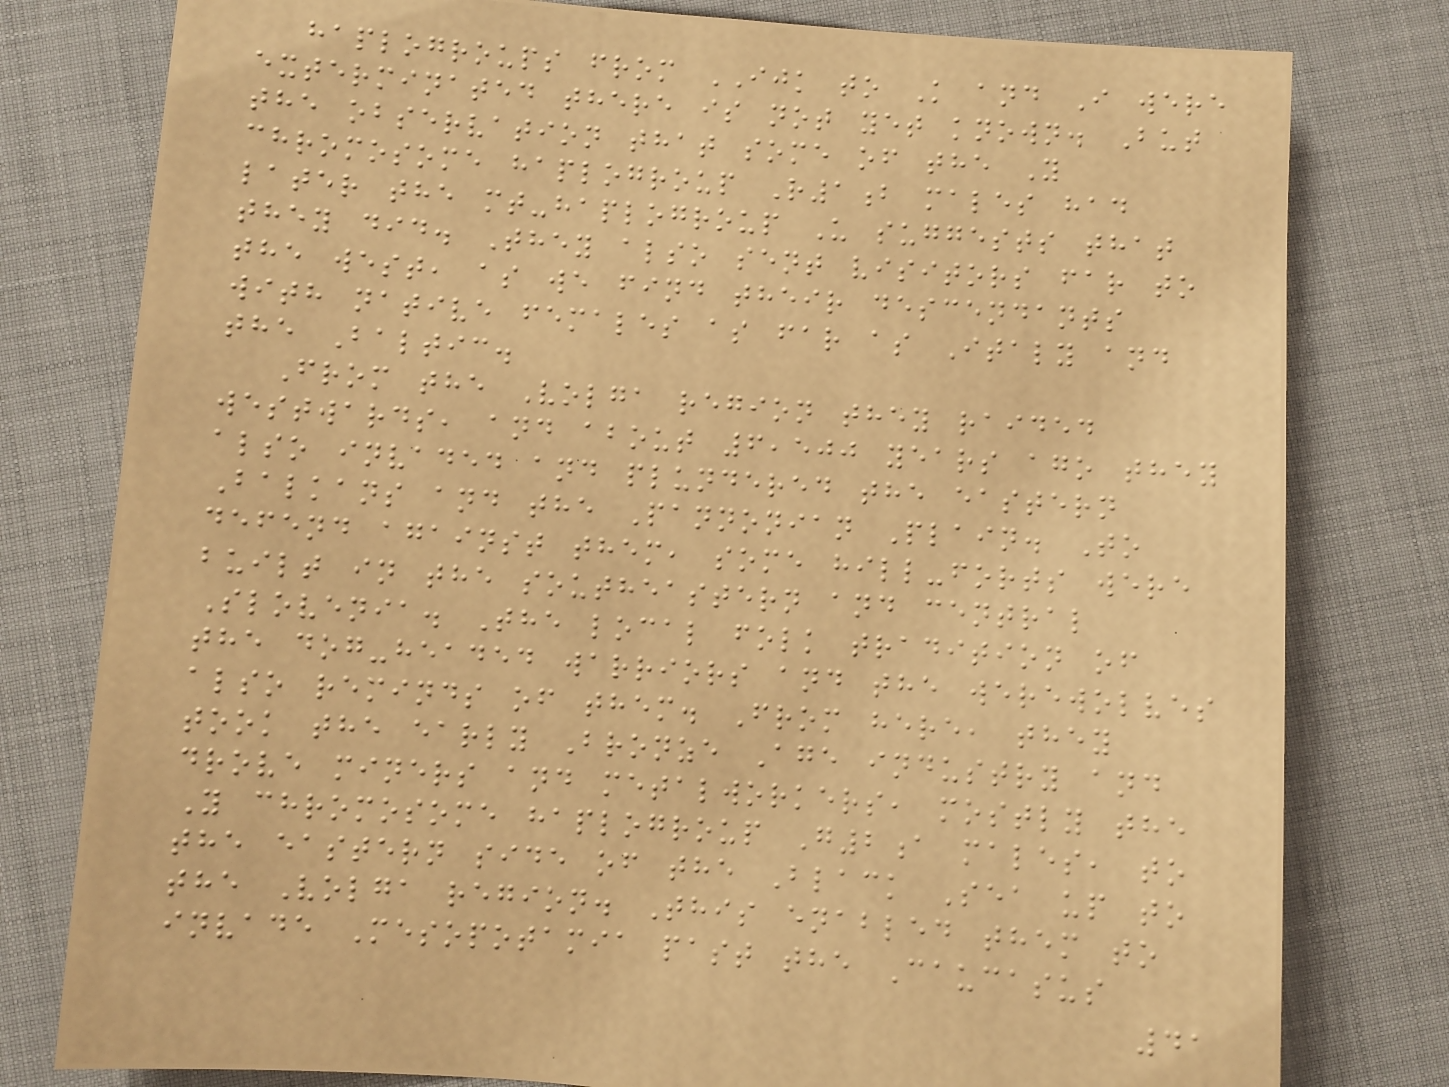haplogroups from IJK to K and I were
exterminated there is not yet known. But
the observation that some of the Y
chromosome haplogroup R1b males had
later the mt-haplogroup U suggests that
they did. They also sent visitors far to
the west, as we find their descendants
with native females as far as Italy and
the Baltic.
From the Volga region they raided
westwards, and about 6,500 years ago they
also invaded and plundered the eastern
Balkans and the Pannonian Plain. To
defend against them, some hill-forts were
built in the southeastern and central
Slovenia. The local folk tradition of
the dog-headed warriors and the werewolves
also reminds of them. From here, they
took the early Bronze Age industry and
drove miners and metalworkers, mostly the
Y chromosome haplogroup G2a males, to
the eastern side of the Black Sea up to
the Volga region. This enabled them to
invade Mesopotamia past the Caucasus
41
